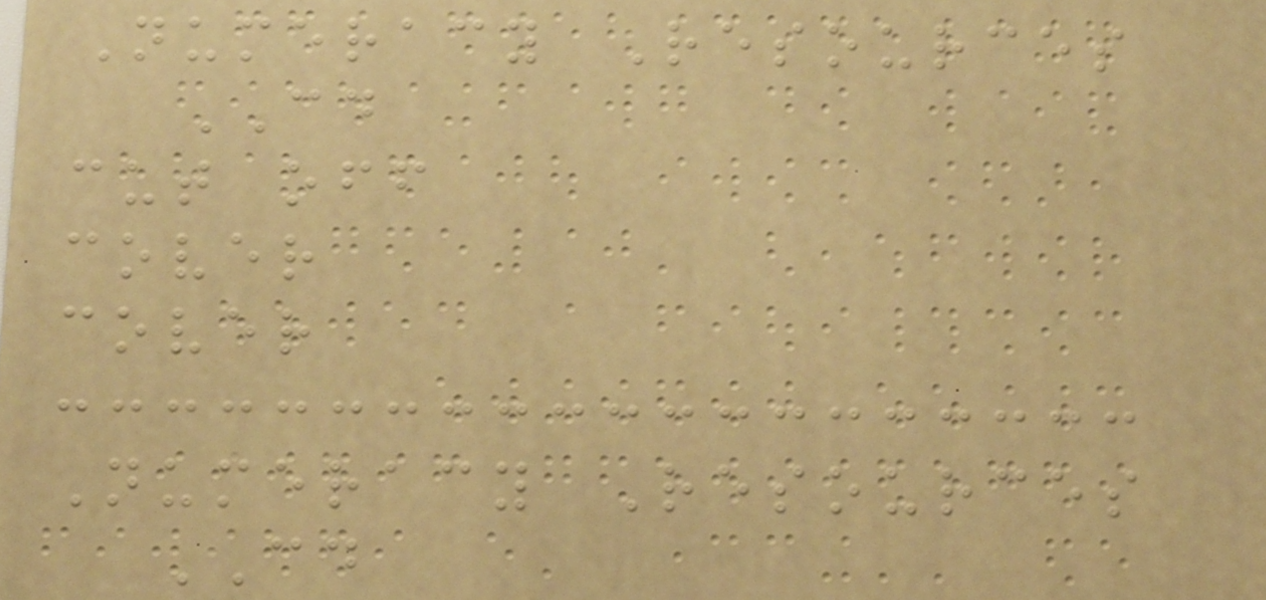Numeracy Resources
CD
cut off
cover
cover
Numeracy Resources
CD
